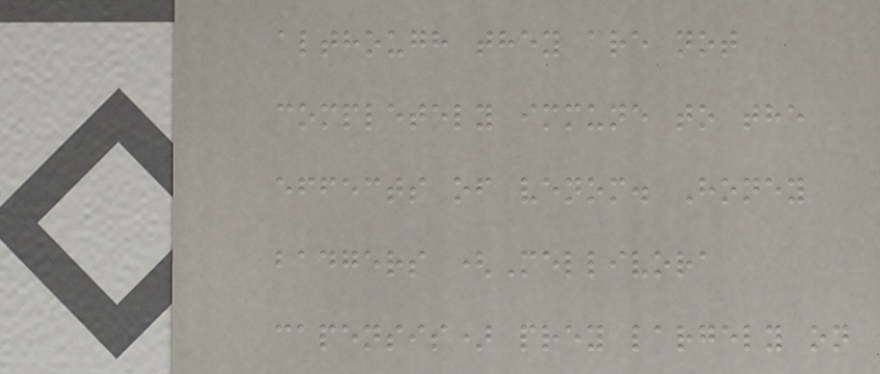although they are not
completely immune to the
effects of venom. Honey
badgers (Mellivora
capensis) prey largely on
